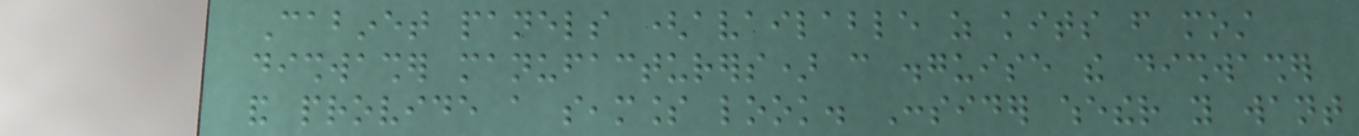Cabinet panels (available as kits from most
dishwasher manufacturers) can disguise the dishwasher
and provide a seamless look. Consider whether you want
